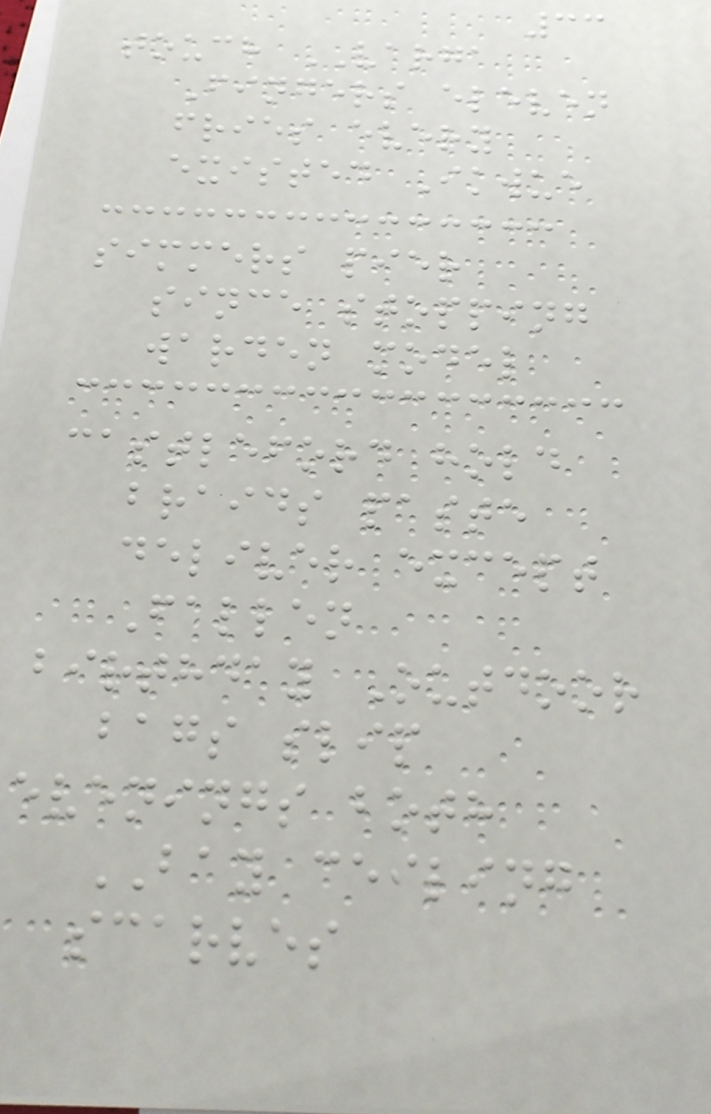33
touch VARGA
Fingers eleven
fries every
existed Ikwue
simmers pier
since stopping
warden model
castleford hold
braids paste
deliver except
Fallen
birthday Outdoor
bags slip
evenings both
BAY ceiling
scarves
